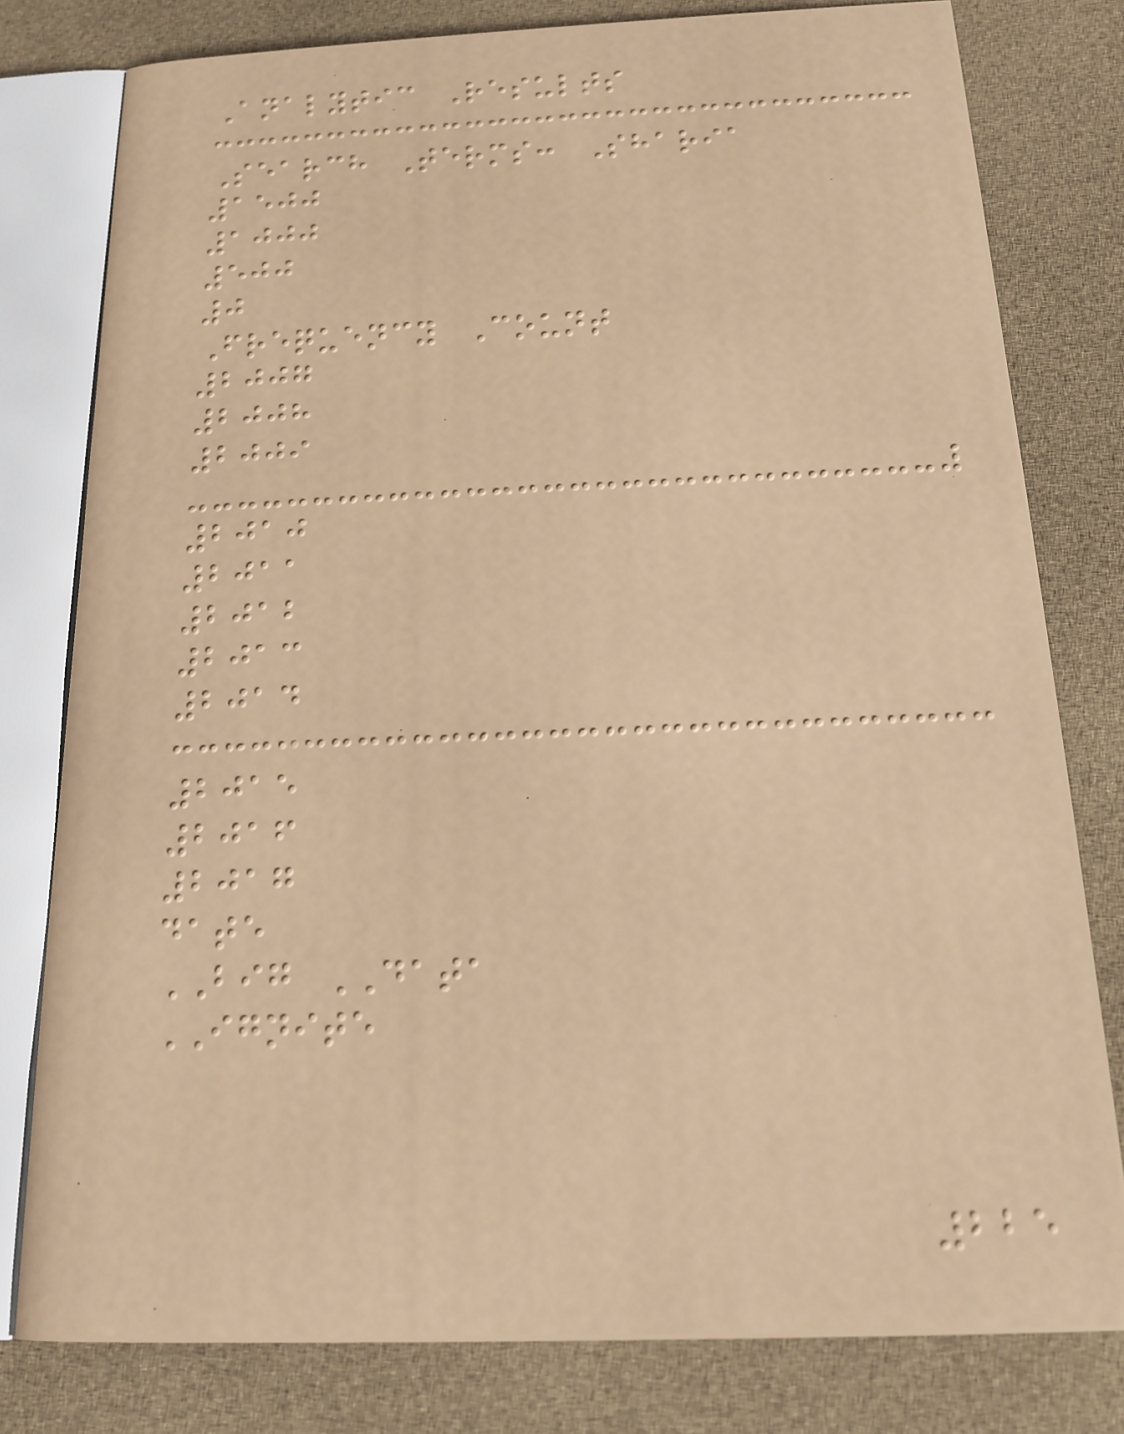Analytic Results
Search Terms: Sharia
1500
1000
500
0
Frequency Count
2007
2008
2009
2010
2011
2012
2013
2014
2015
2016
2017
date
BIG DATA
IGNITE
225
